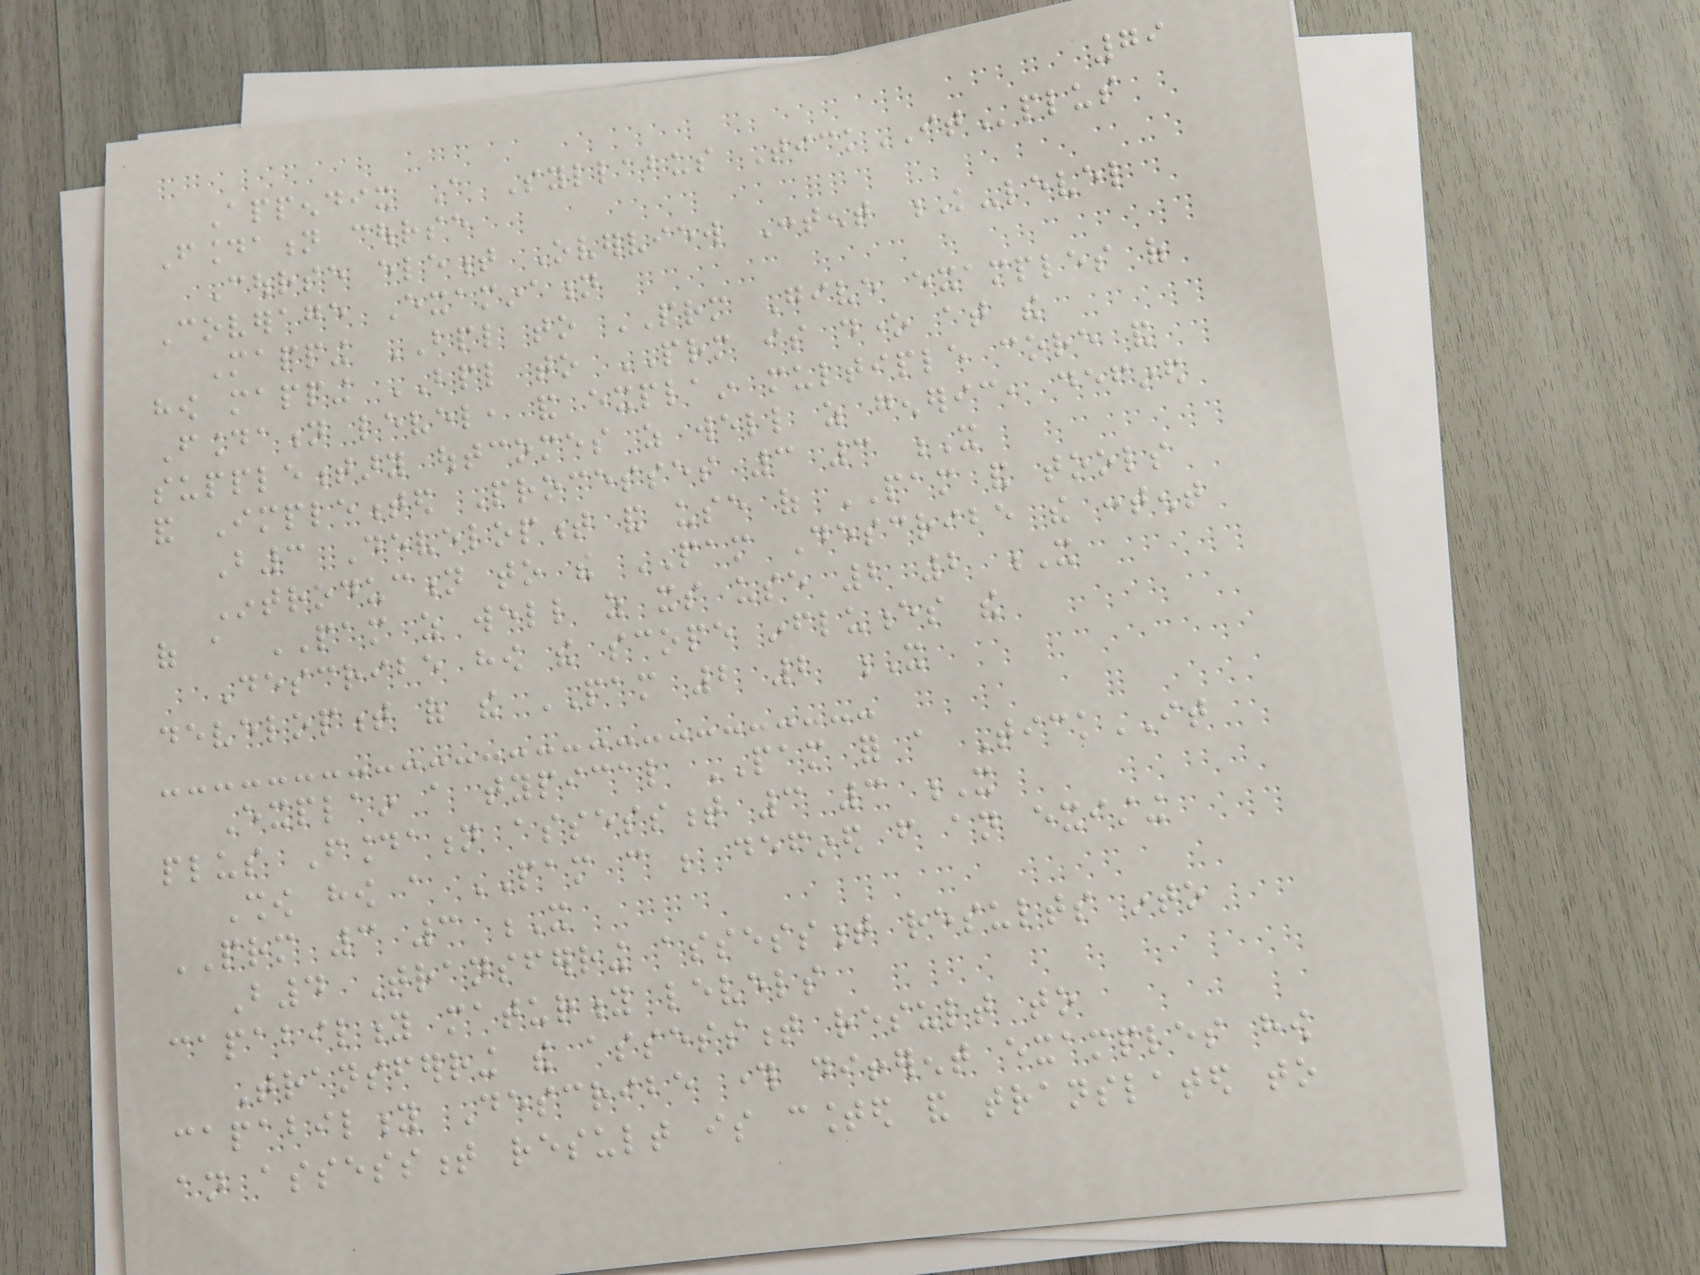79
Appendix A Syllabus TickITplus
Foundation course
Course element Overview Content K-level
Coverage Examination
Mapping BPL to PRM Give examples of
how mapping BPL to PRM is done at the
Foundation level, and explain multiple core and
supplementary outcomes as well as generic, defined
and Implemented Processes 3 3 X
B3 Development and use of PAM and tools
Introduction to the PAM Describe the content
of a PAM as well as its use 2 2 X
Describe how the scope influences the
development of the PAM 2 2 X
Explain a typical PAM for a TickIT
plus Foundation assessment 3 3 X
Show how a PAM can be defined from an existing
PRM 3 3 X
B4 Transferring assessment results into
capability maturity levels
Transferring the assessment result to
capability Describe through different examples how
an assessment result is counted and translated to
